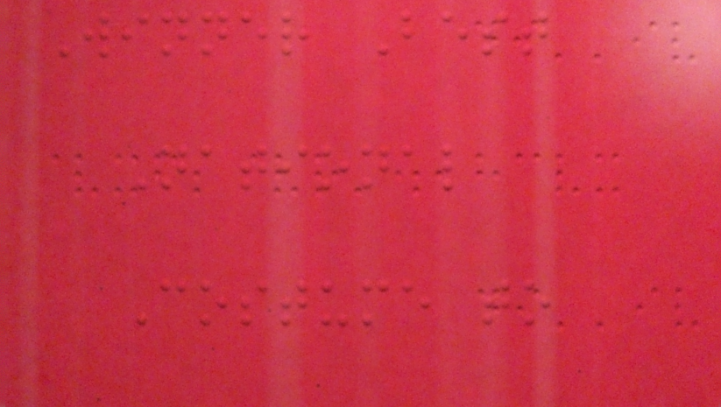Winner Best
National
Costume to
